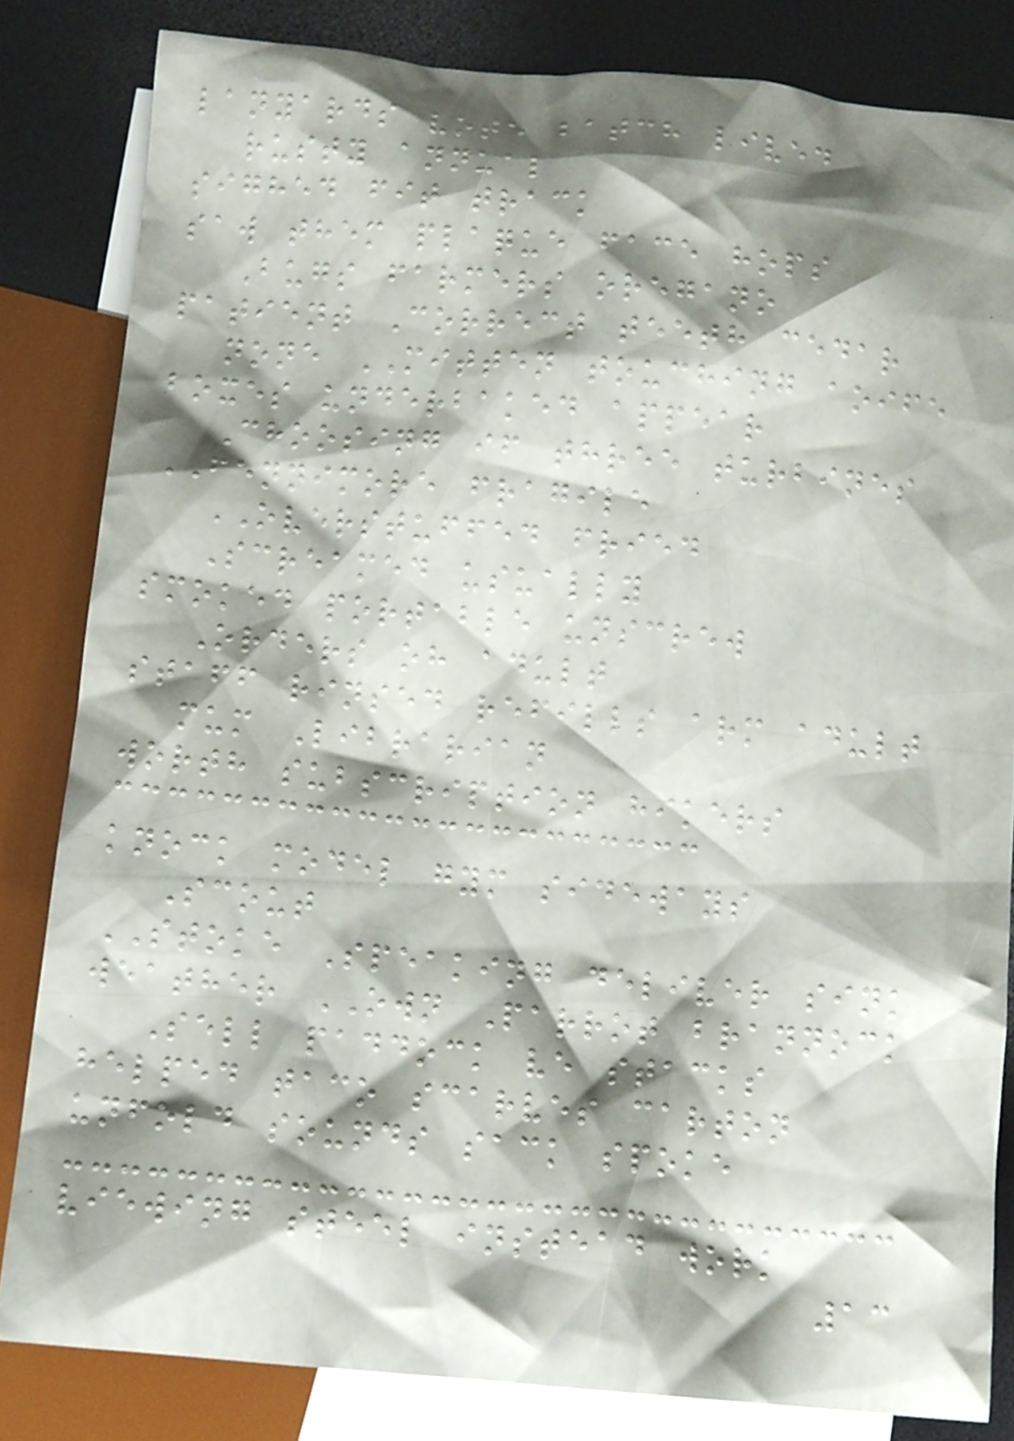lanyards vote batch lived
rusty annual
sighed fit track
saw them plaque face hops
Bugs farmers oregano
patient Correct teeth cedar
none MITTEN touching aoife
boxes underbaked appear
Choosing if three turbines
FENNIMORE fragile
OVERSTUFFED fried
Screamed usually
smoked portable unscrew
Orders oh adult
staff rinsed refills arm adult
mum Librarian
worth subscription hikers
knock model gym sideways
Scout
STOKE Speaking deliver sink
weather OWN Parrot brannock
Sell paddock ve stacks
helped taco scarves carton
unfold sounds sack spoke
viewing steel instead work
13
